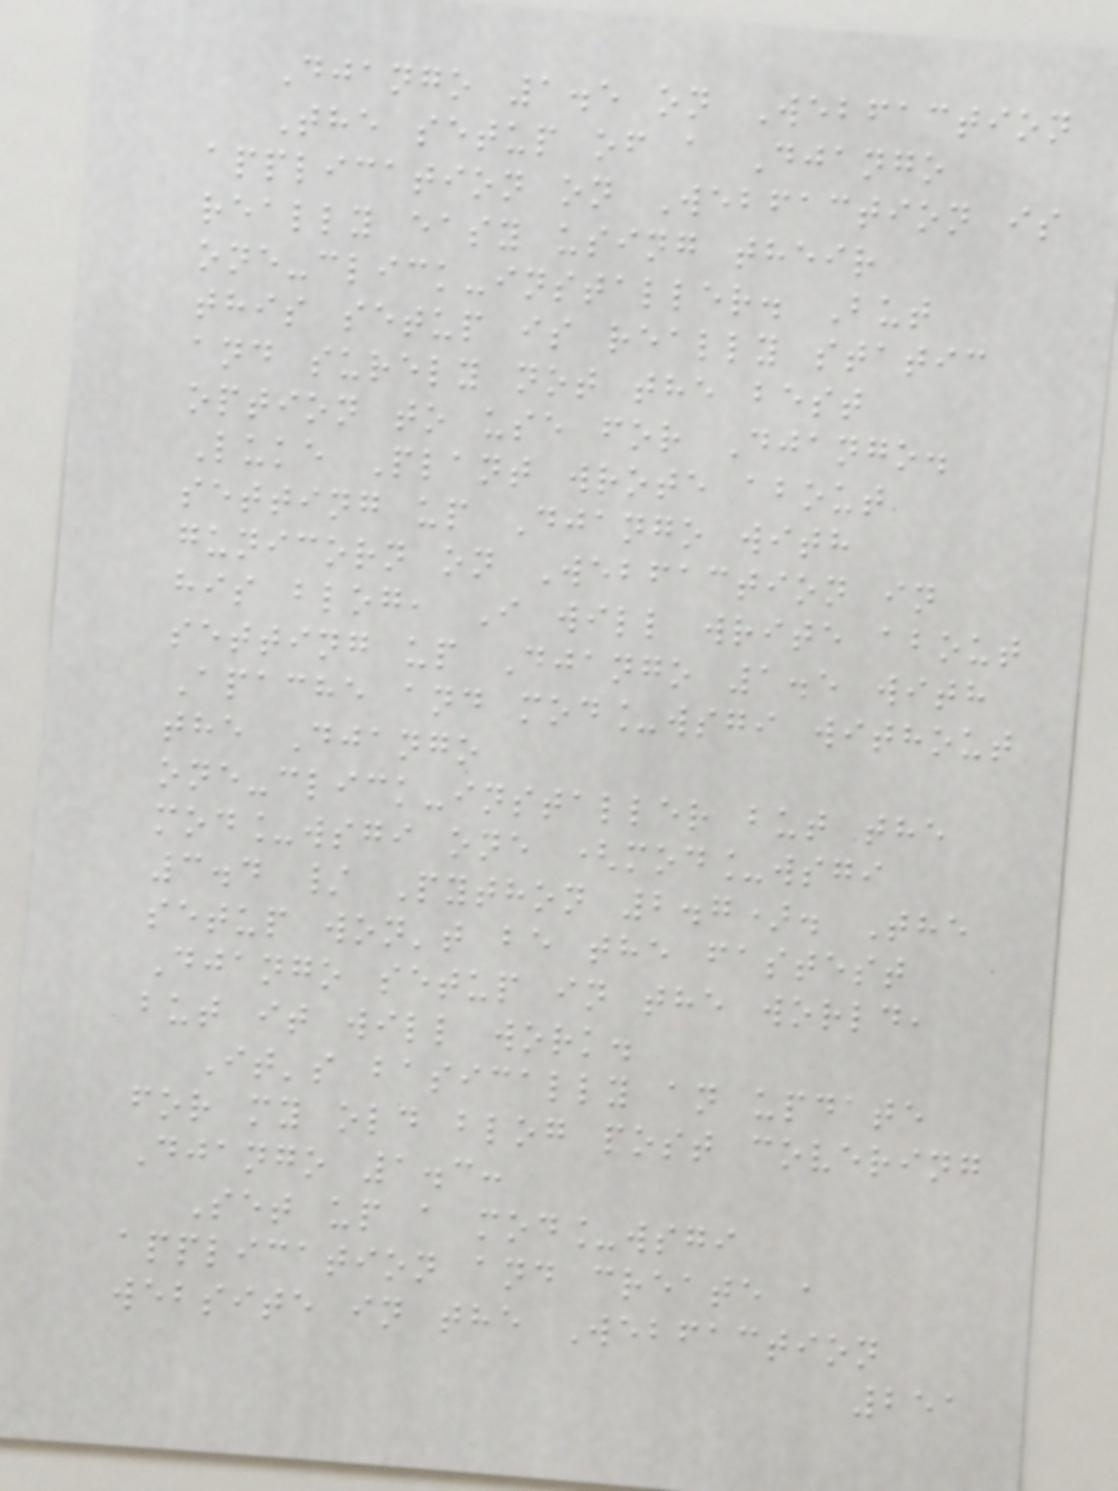Django 1.5 on Webfaction
The setup of a Django
application on Webfaction is
really easy using their
one-click-installer. But
this setup is really static
and surely not the best
option to use for Django.
Luke Plant wrote about
setting up Django with
gunicorn on Webfaction in
his blog, I will write about
setting up Django 1.5 with
Apache and mod_wsgi without
the Django
one-click-installer but the
mod_wsgi one (mod_wsgi
3.4 / Python 2.7). The
setup won't be the fastest
Django setup in the world,
but it will work.
It's basically an update
for my old blog post covering
Django 1.3:
Set up a mod_wsgi
application and create a
website in the Webfaction
251
